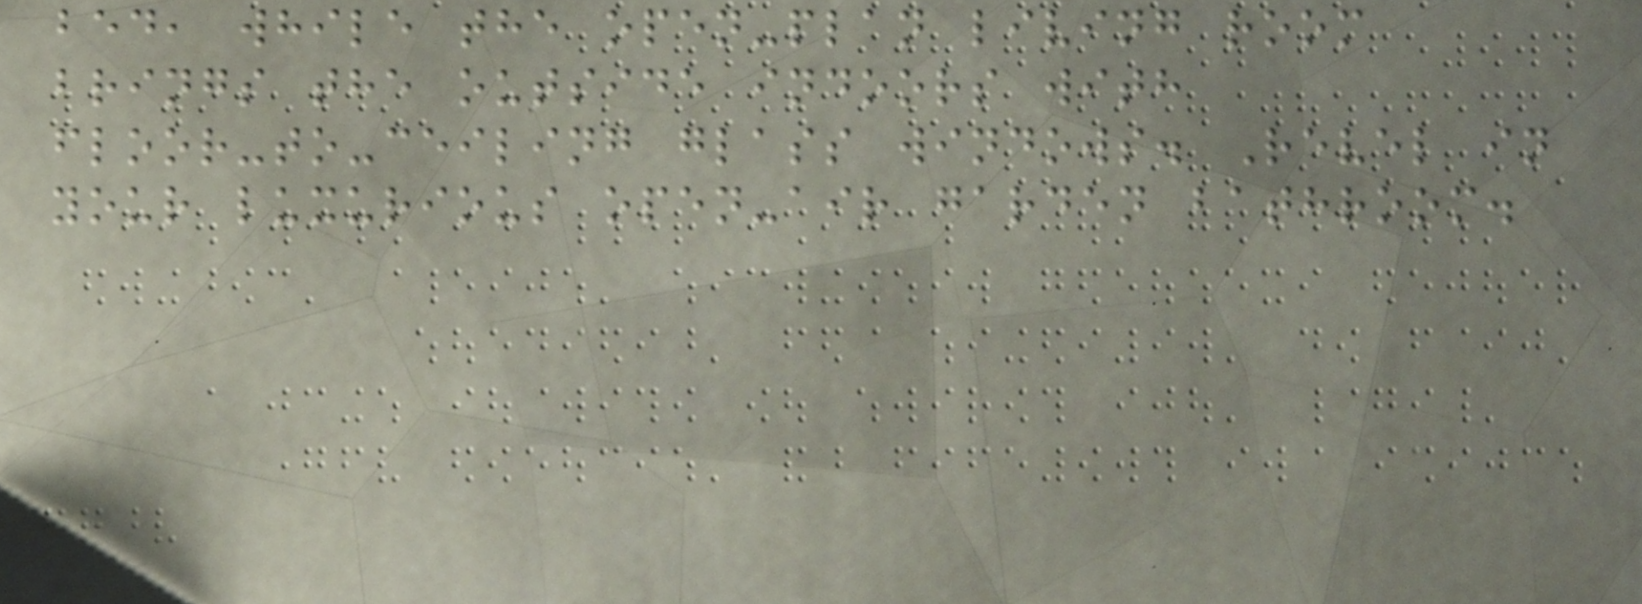bed, while the open-plan living room
brings the outside indoors with
floor-to-ceiling glass windows. Revel in
your luxurious open-air garden bathroom.
